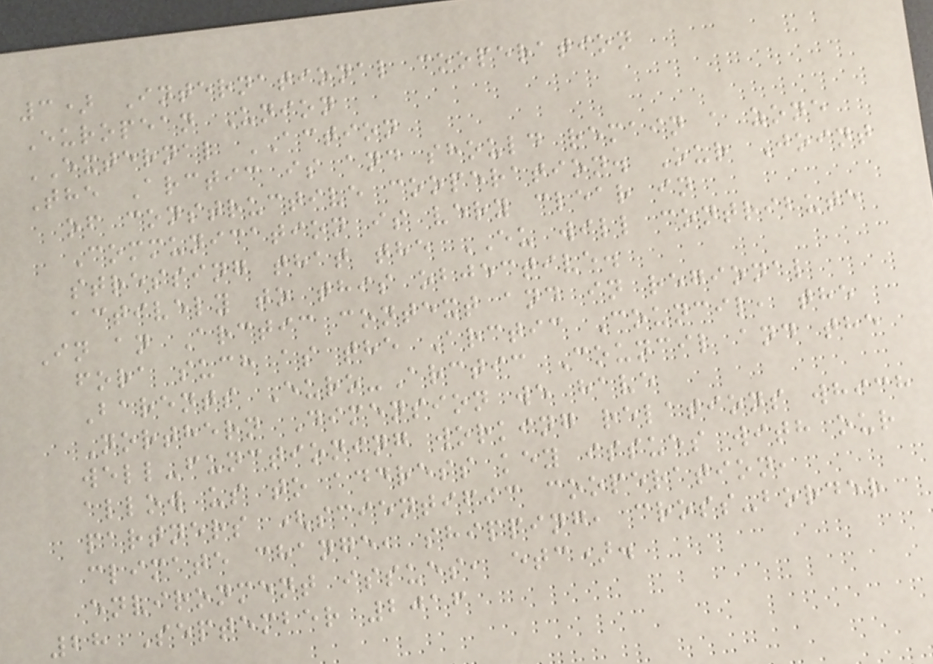3) International cooperation
European Union
EXTERNAL ACTION
The Arctic is and should remain a zone
of constructive cooperation. Our Joint
Communication is very clear in
stressing that the EU will contribute
actively to this objective.
In an Arctic context and in regional
fora such as the Arctic Council, the
Barents Euro-Arctic Council and the
Northern Dimension we have
well-functioning working relations which
allow us to address key issues with our
partners (scientific cooperation,
climate change, shipping, cross-border
environment issues, etc).
28 September 2016
